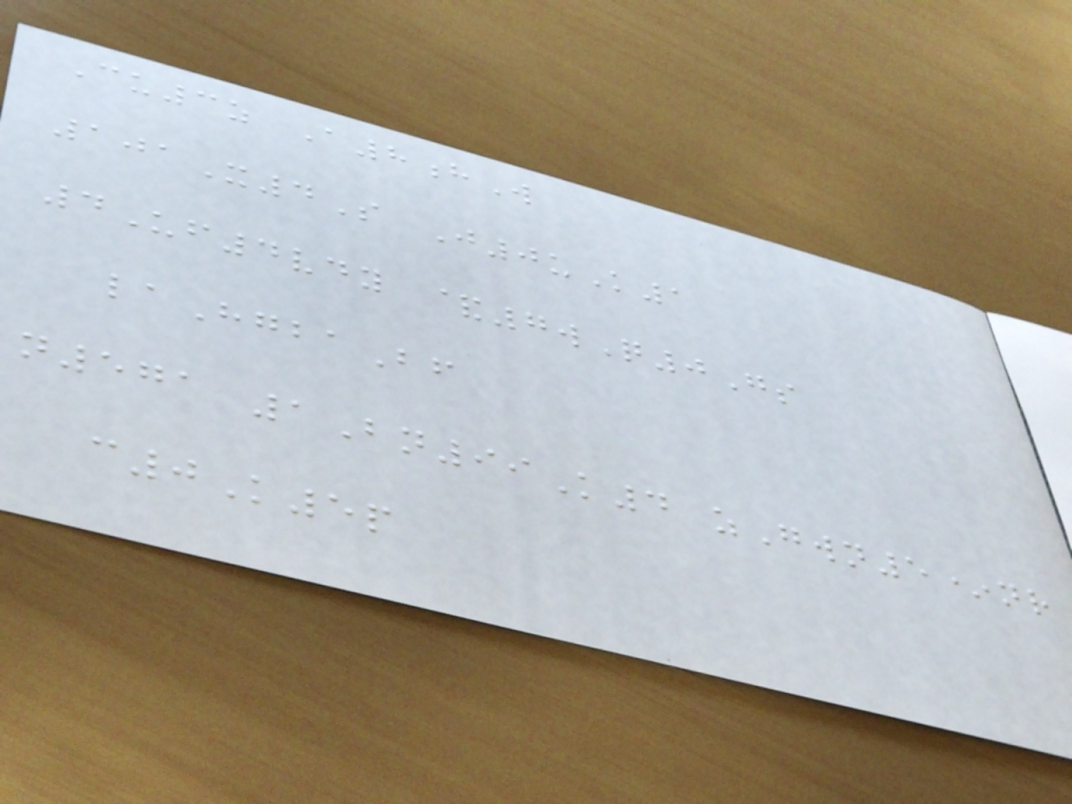Cu3z A8hW
101X4S J0uK1
4Uf4vdy &7wQ0Gs
laHgbaBf
n571 1Bn99K4 zGwn5*nr
c0K5p
